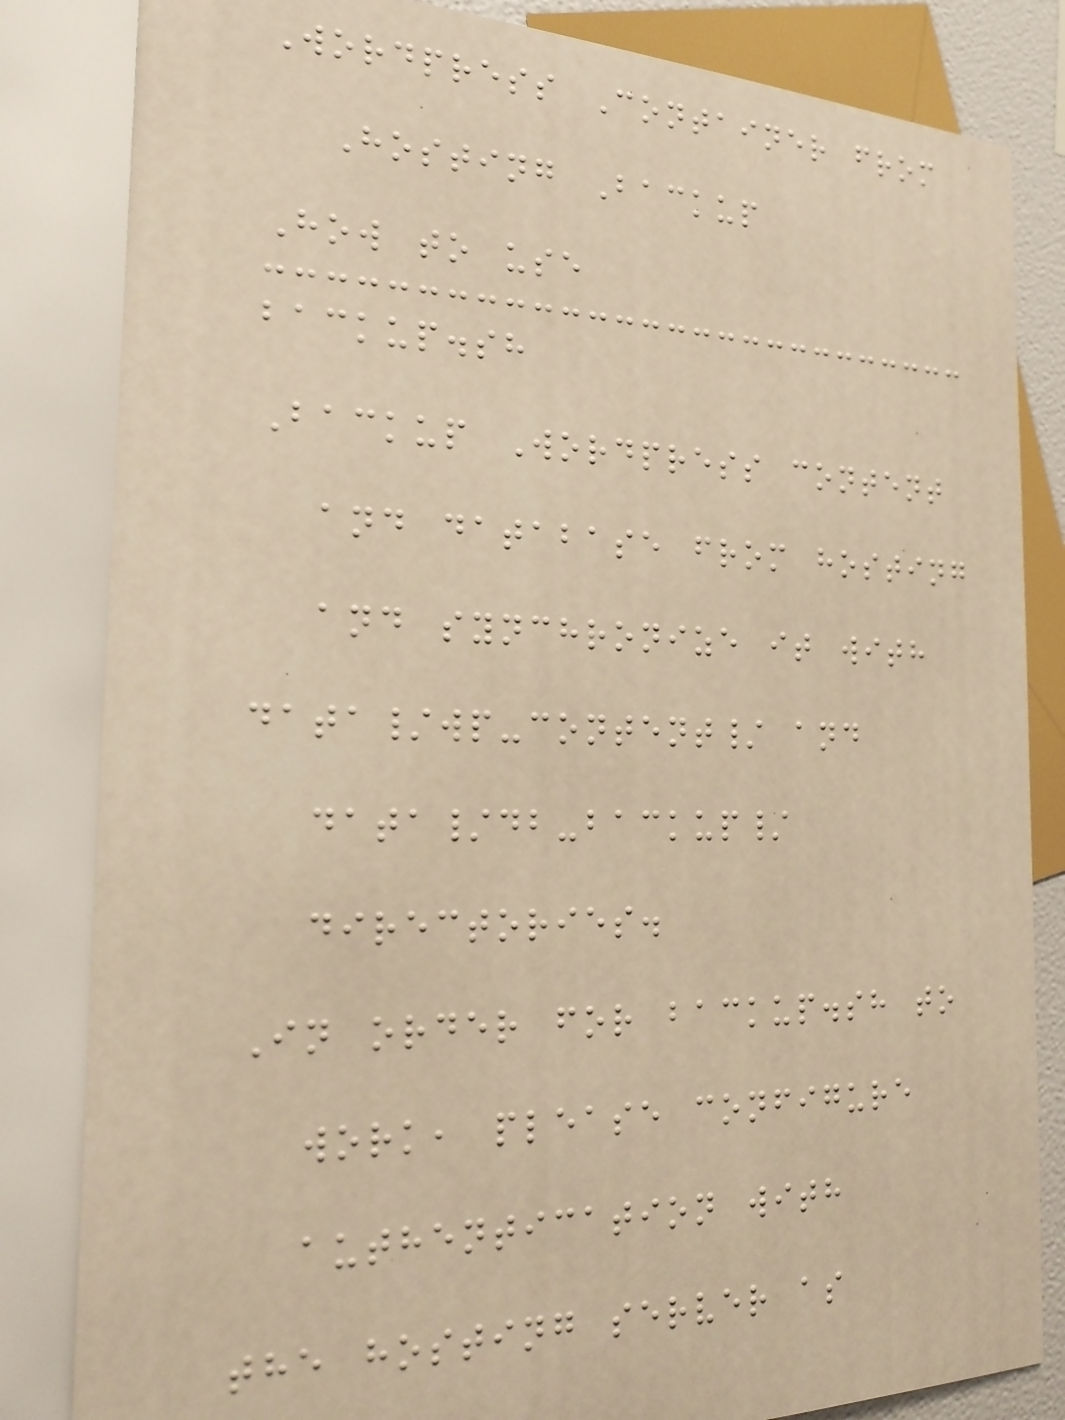Wordpress Container from
Hosting Backup
How to use
backup.sh
Backup Wordpress content
and database from hosting
and synchronize it with
data/wp-content/ and
data/db-backup/
directories.
In order for backup.sh to
work, please configure
authentication with
the hosting server as
